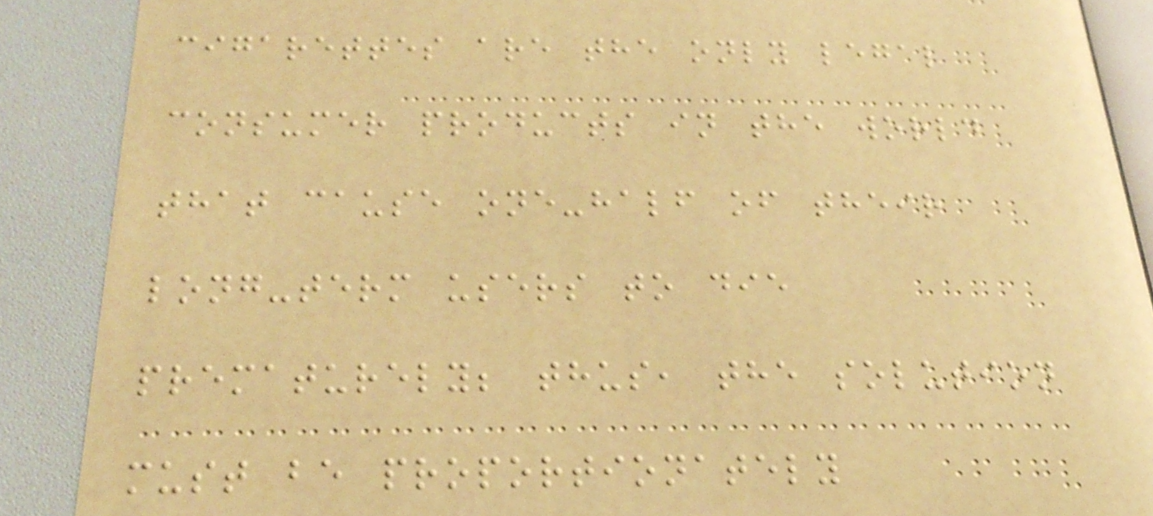cigarettes are the only legal
consumer products in the world
that cause one-half of their
long-term users to die
prematurely; thus, the solution
must be proportionately
